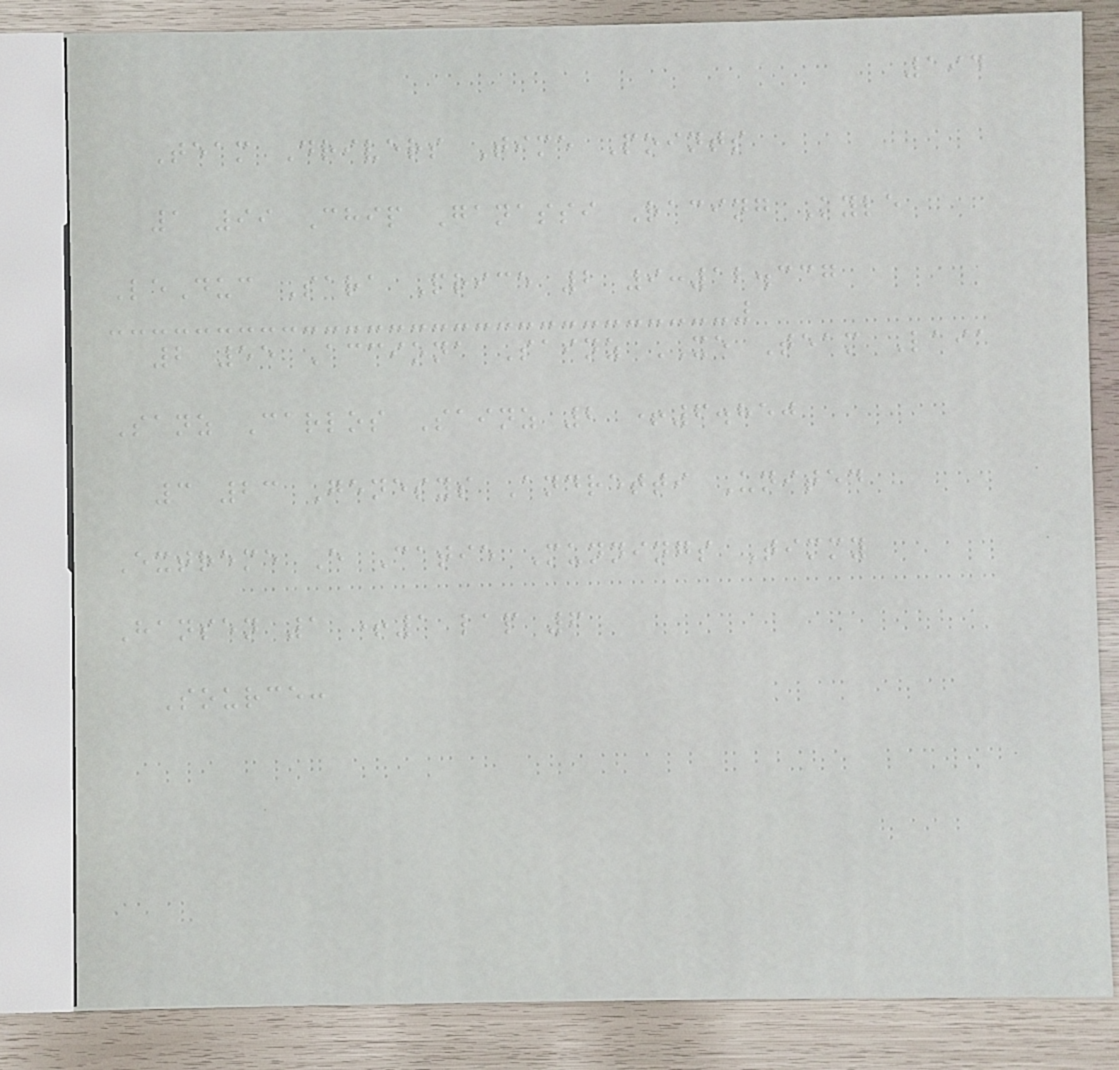194
Team Drivers Time Points
1 99 Chip Ganassi Racing Kyle
LeDuc Sara Price 2 9:12.337
2 55 Acciona Sainz XE Team Laia
Sanz Carlos Sainz 2 +6.850
3 23 Genesys Andretti United
Extreme E Catie Munnings Timmy
Hansen 1 +1 lap 6
Source:
